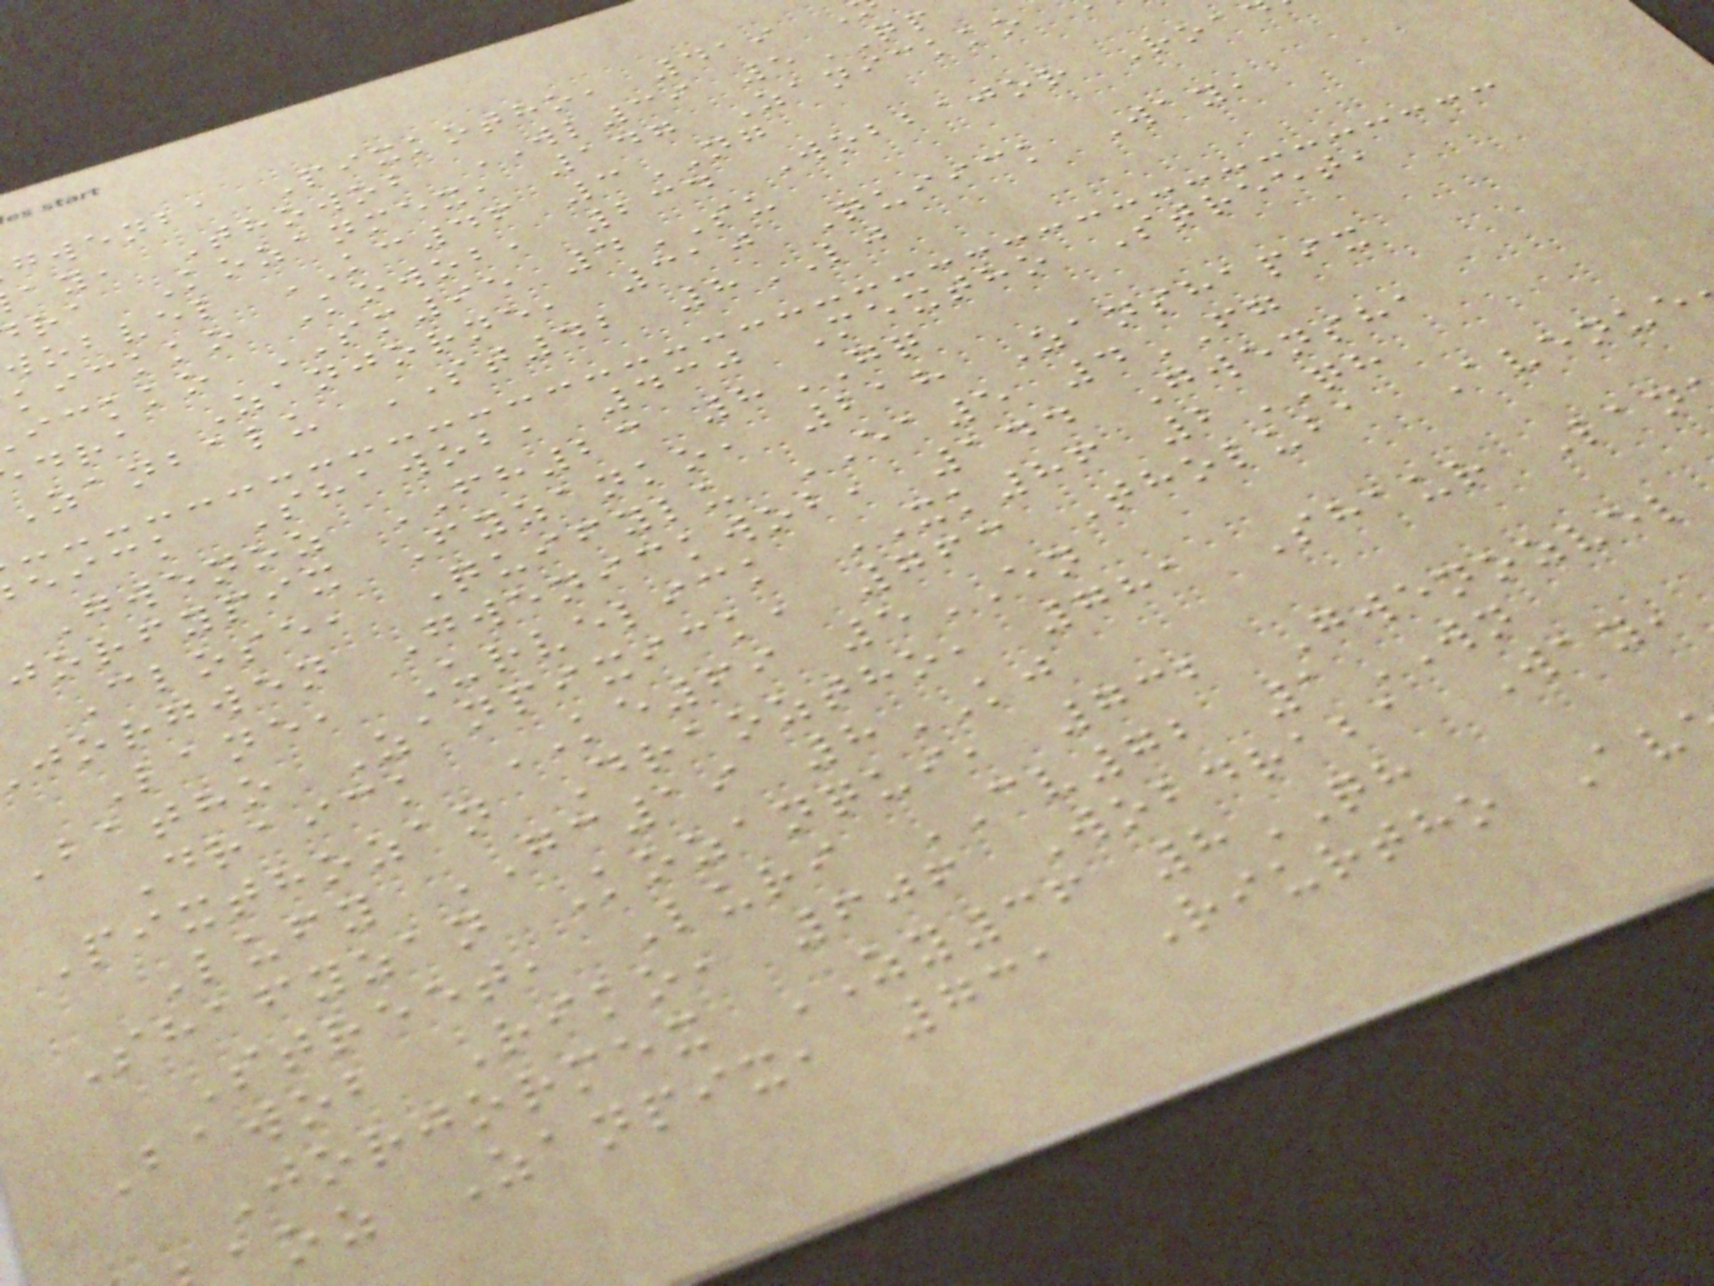gwenba Pixkotho, 419
ay, Thowob WL39 5QP
ra Kozanmex, 147 Zanickko
wobvel KC46 3NG
kickko Kowob, 234 Wobbajor Roa
ickko SM95 4SU
dra Zanjorne, 310 Quiick Way,
Zanbalu ST42 8LJ
eick Shawob, 430 Mextho Street,
Gwenoz FH23 8GQ
jorfypix Fyzanko, 218 Zanshapix
Close, Quifylu EA5 4FG
jorgwen Gwenickwob, 144 Gwensha
Lane, Urvelick XK86 2QH
Batho Zanpixick, 763 Tholuba Avenue
Draick KE69 5EN
Pixthozan Draoztho, 781 Shaur Lan
Lufy GC19 8KJ
Shafyzan Kozanqui, 732 Gwenozvel
Street, Luri CV72 1WN
Bawob Riko, 606 Wobdraba Way,
Jorjormex ZY36 8QH
oz Zanpix, 731 Riurtho Av
